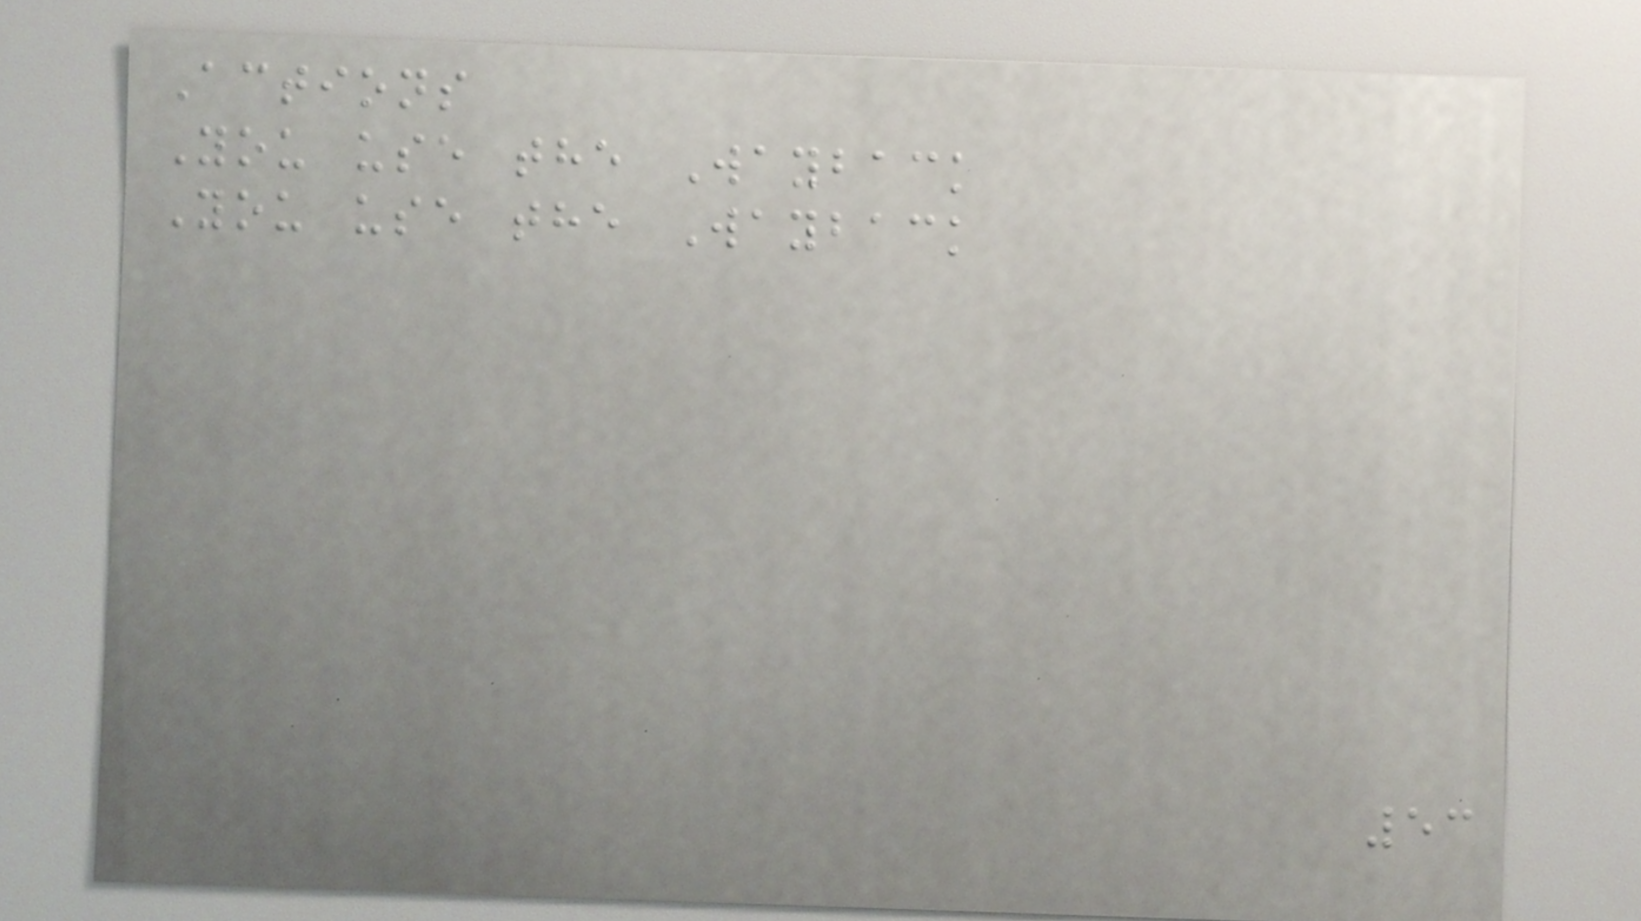Actions
You use the Wayback
You use the Wayback
53
